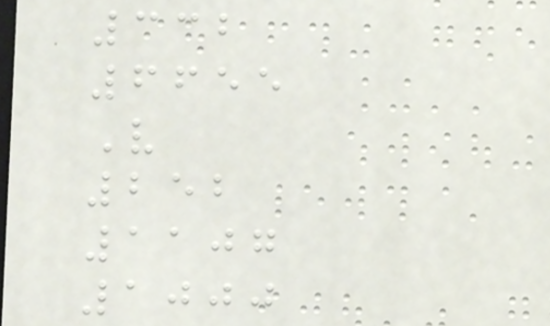332
6655
V
252
1107
1000
